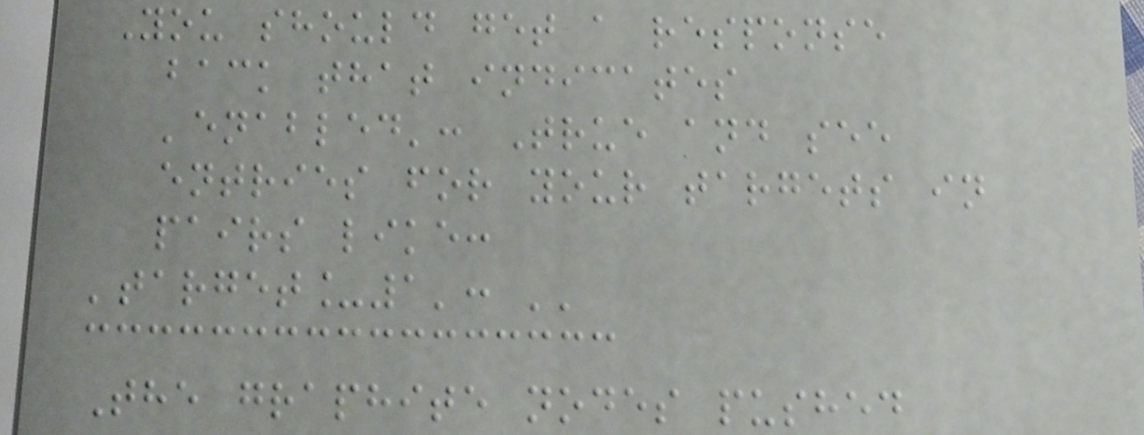You should get a response
back that indicates
'enabled': True and see
entries for your targets in
pairs like:
'target_1': ''
The graphite nodes pushed
